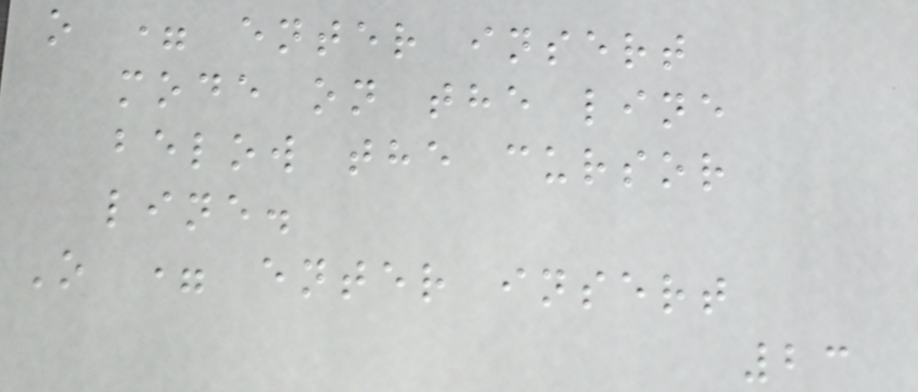o = enter insert
mode on the line
below the cursor
line.
O = enter insert
23
